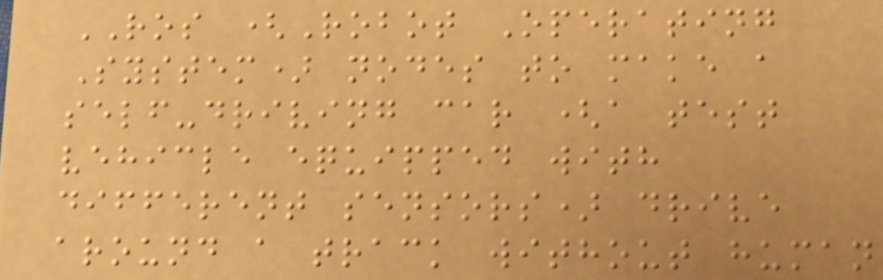ROS (Robot Operating
System) nodes to make a
self-driving car (a test
vehicle equipped with
different sensors) drive
around a track without human
